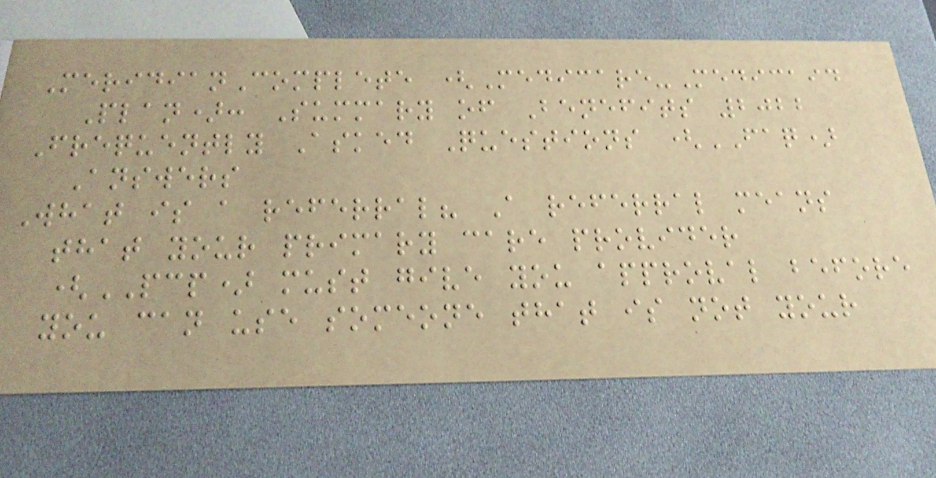MeridianComplete (Medicare-Medicaid
Plan): Summary of Benefits 2022
Frequently Asked Questions (FAQ)
Answers
What is a referral? A referral means
that your primary care provider
(PCP) must give you approval before
you can use someone that is not your
